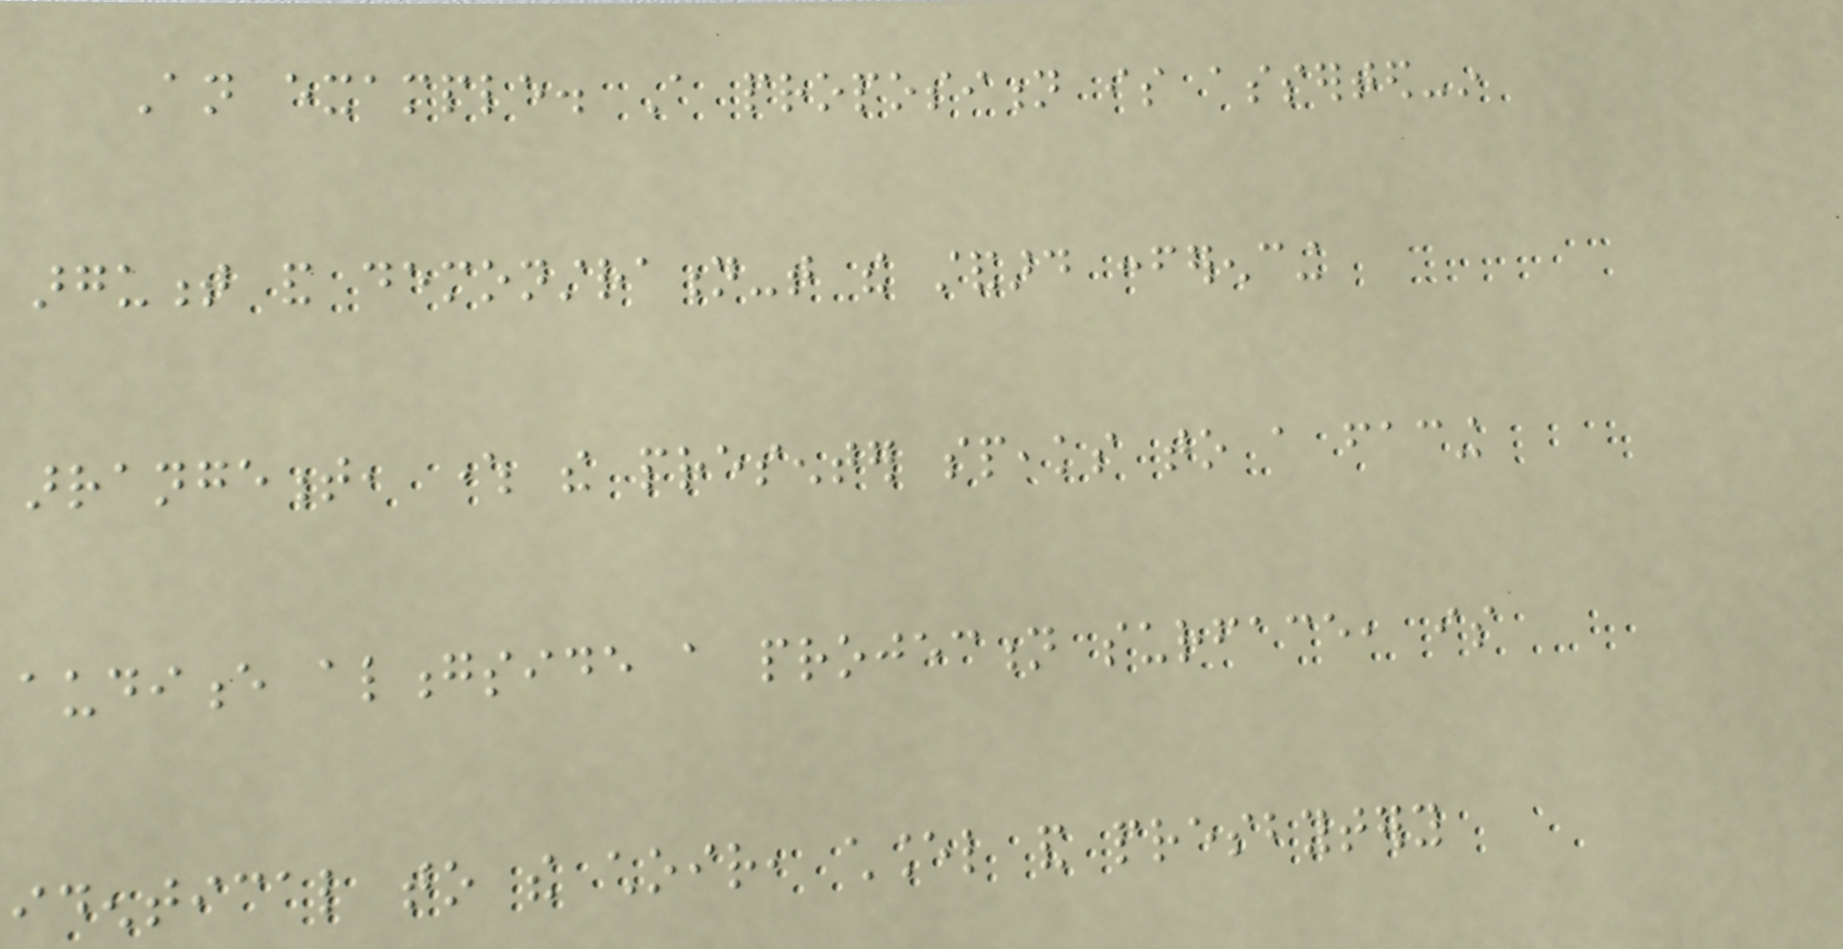An example. A proposition is asserted-in
argument and demonstration-that the standard conferencing
arrangement, where the presenter speaks to a facing
audience alongside a projection surface, is
identical to the choir, chancel and presbytery
